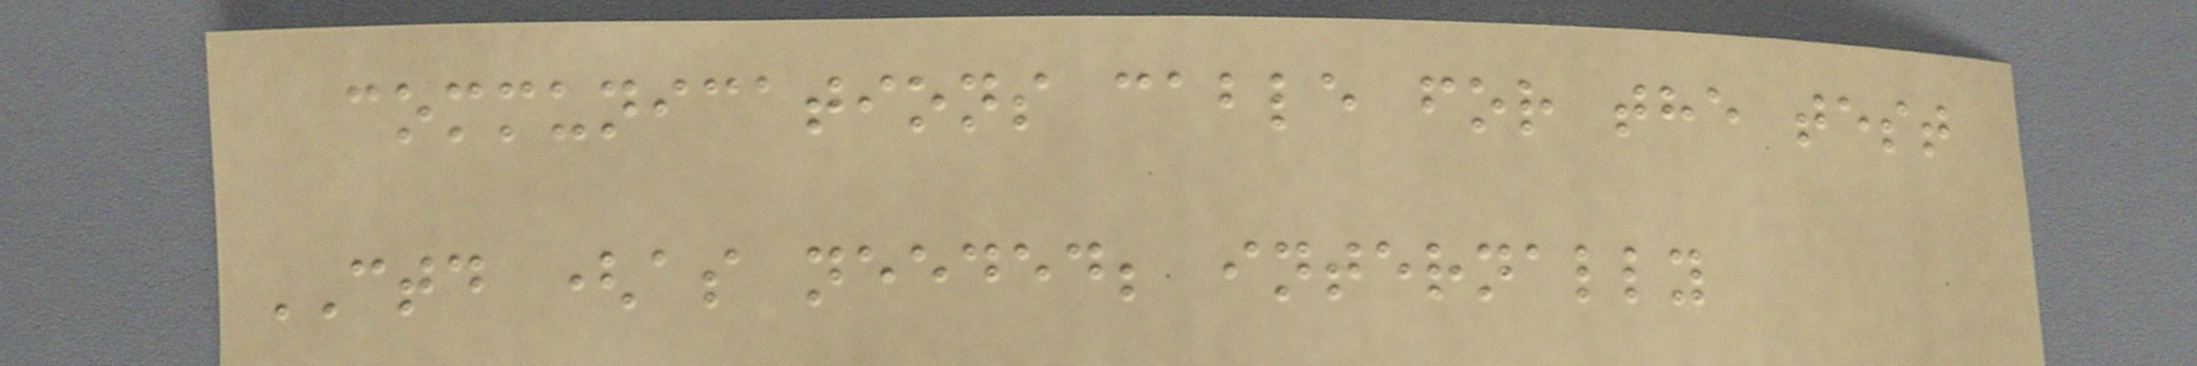communications cable for the test
CTD (as needed; internally
